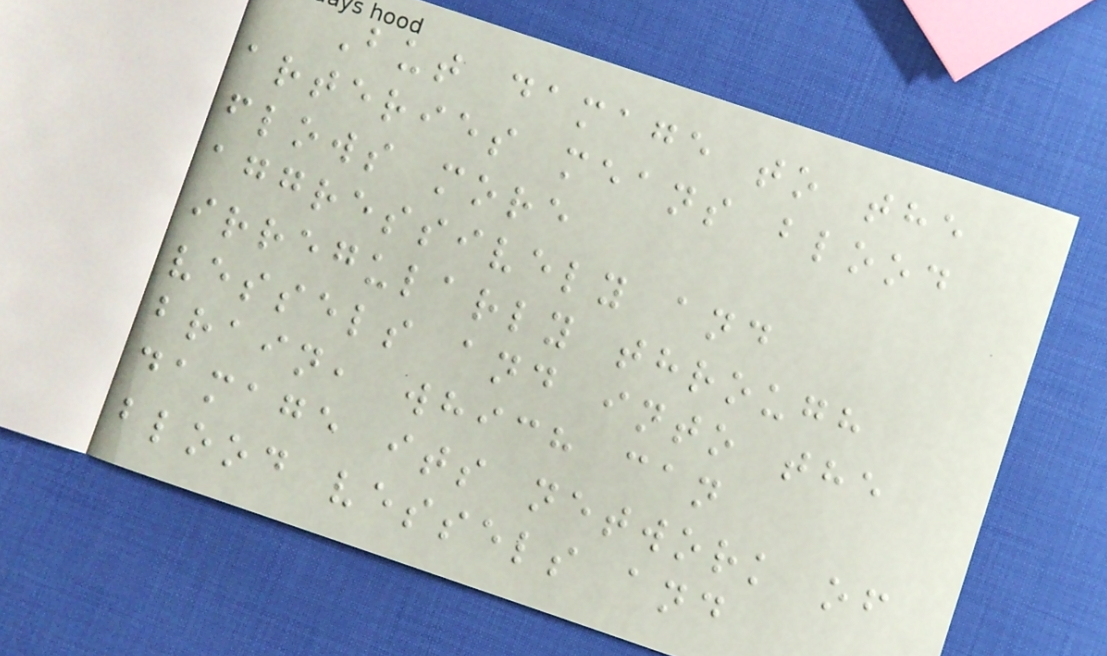But damage to the
arteries means blood
flows more
aggressively and
irregularly through
vessels and into the
brain, which can
damage its network of
blood vessels and
